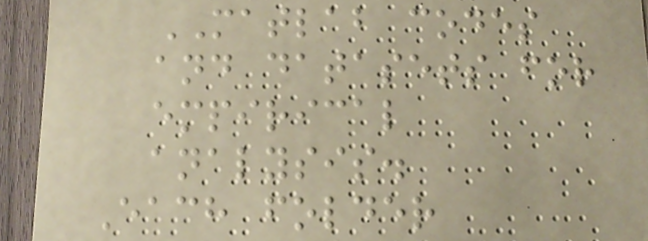MATLAB codes
and datasets for
empirical
analysis.
Each folder
